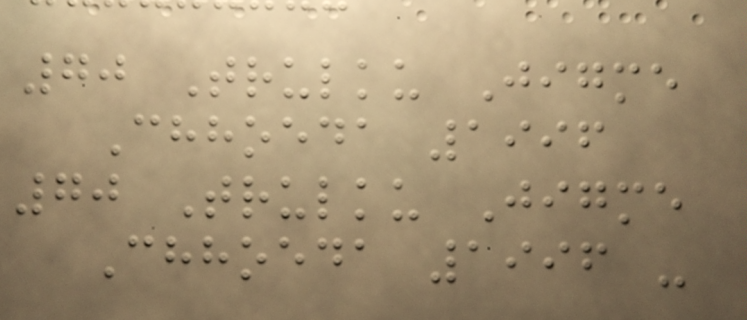70 Trulku Jigme
Chhoeda 1996
70 Trulku Jigme
Chhoeda 1996 -
